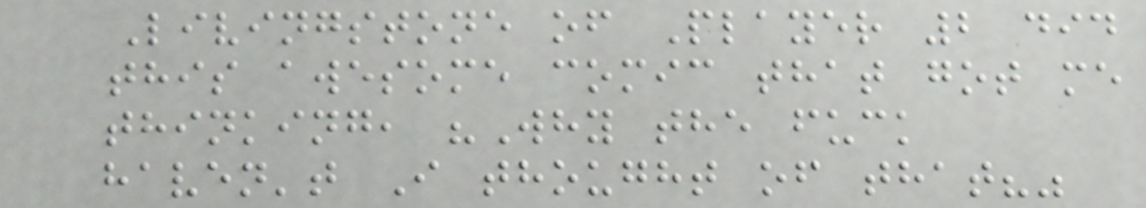Livingstone of Player 2 did
this awesome comic that got me
thinking, "Why the fuck
haven't I thought of that?"
